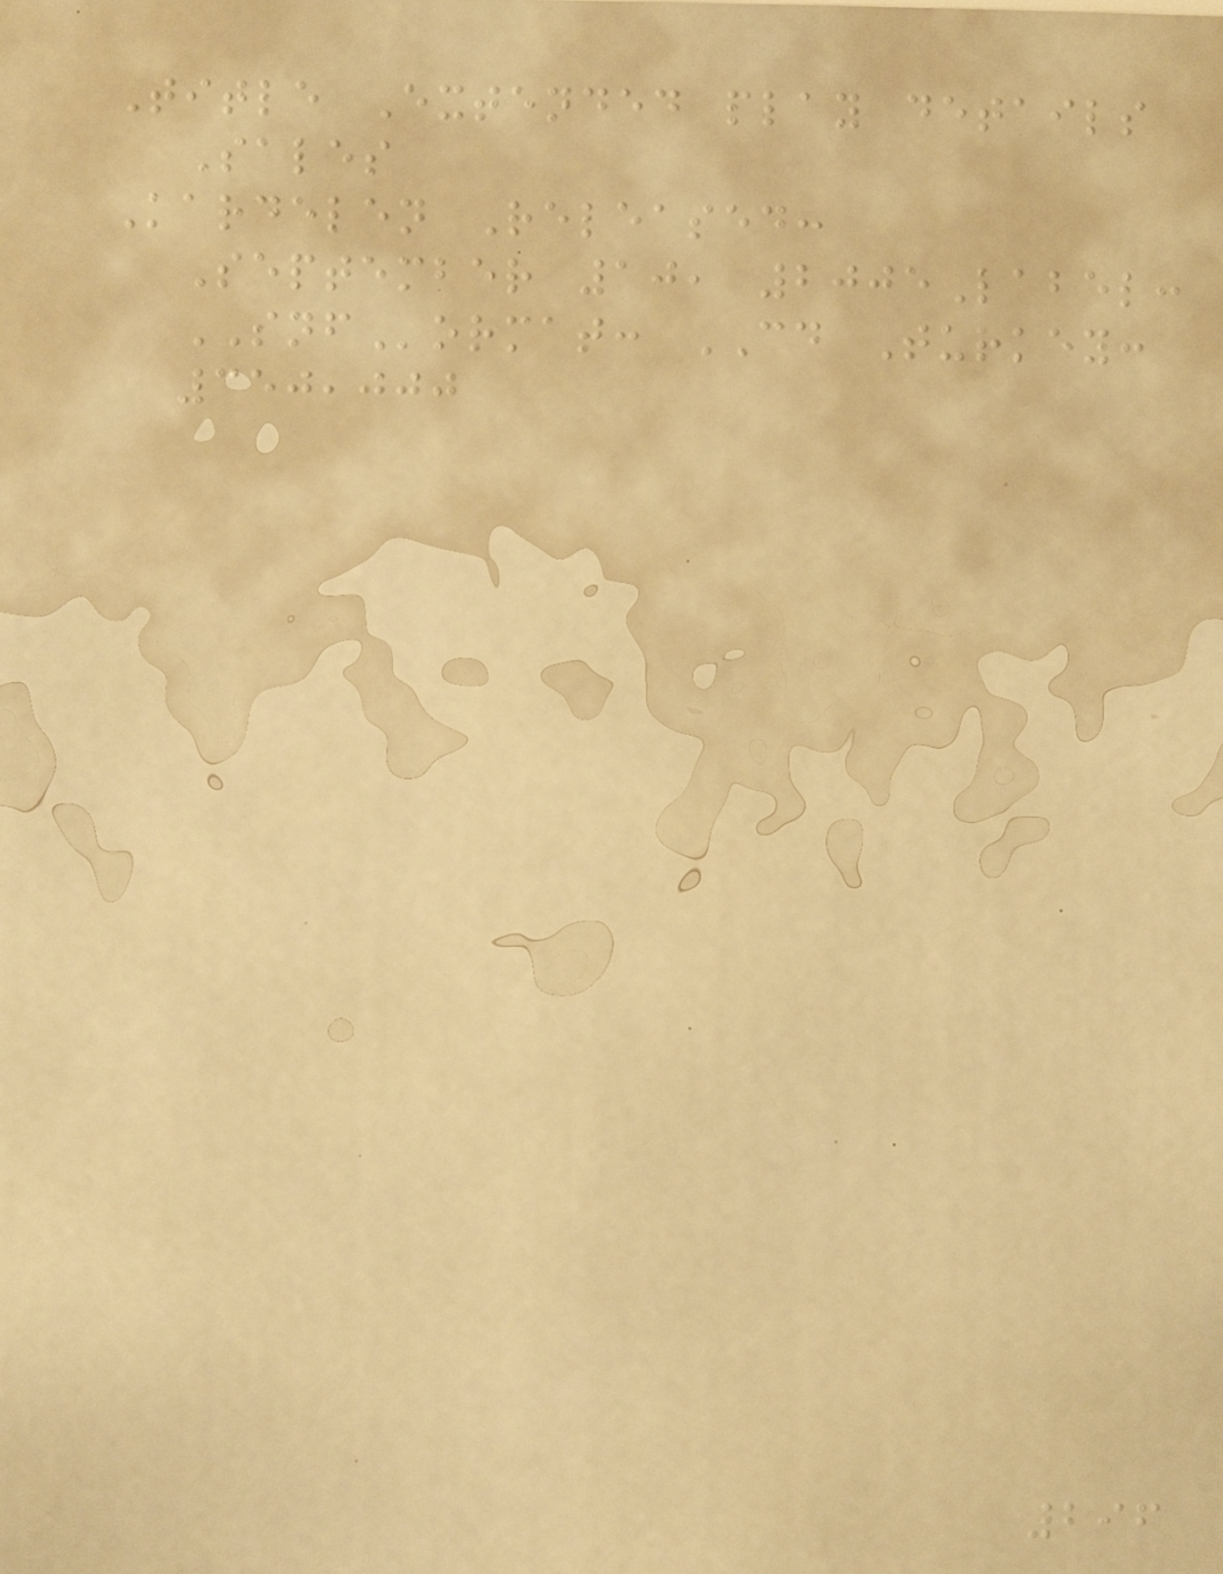Title Extended play details
Sales
Kardelen Released:
September 10, 2005Label:
SNFormat: CD Turkey:
350,000
296
